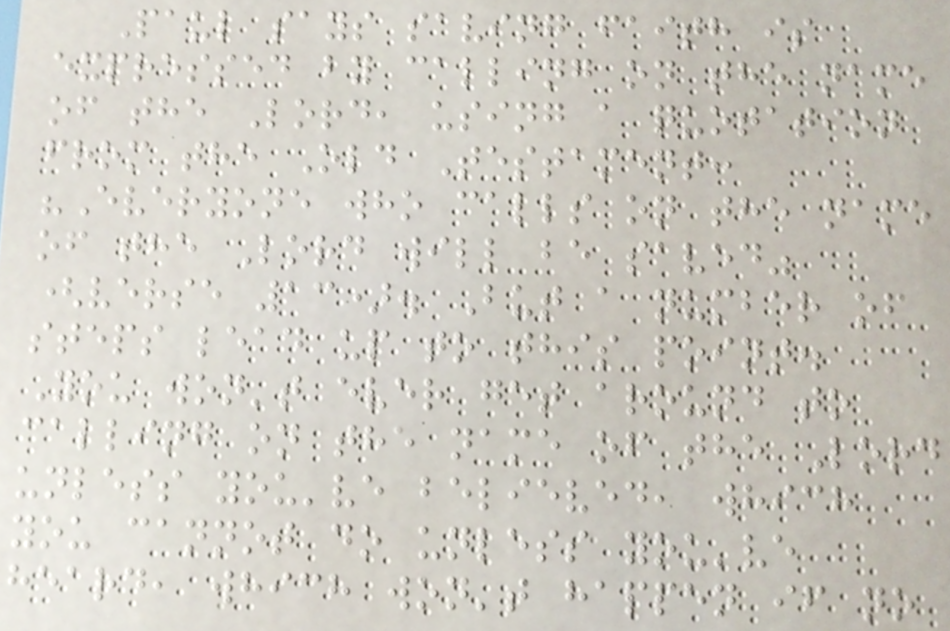Paul says saving faith is
expressed by calling on the name
of the Lord, using a quotation
from the Old Testament:
"Everyone who calls on the name
of the Lord will be saved"
(verse 13). But a number of
steps lead up to this point.
You won't ever get around to
calling on the name of the Lord
unless you've believed, which
you cannot do unless you've
heard, which won't happen if no
